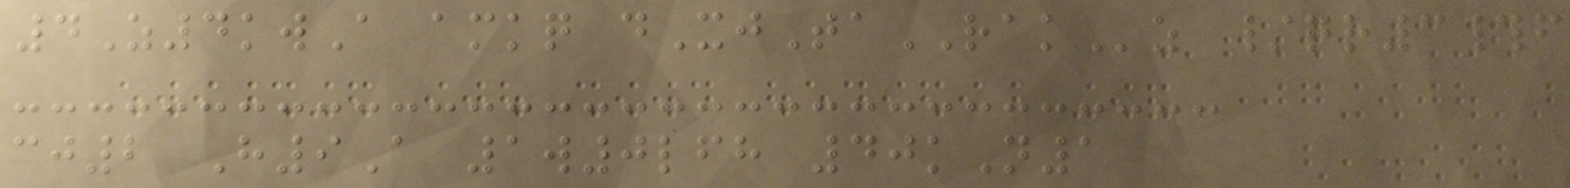4Z4kwA amkq dXjTaRAKz /qr3#f
cj2 H9A 1w0lfh 40kN1
